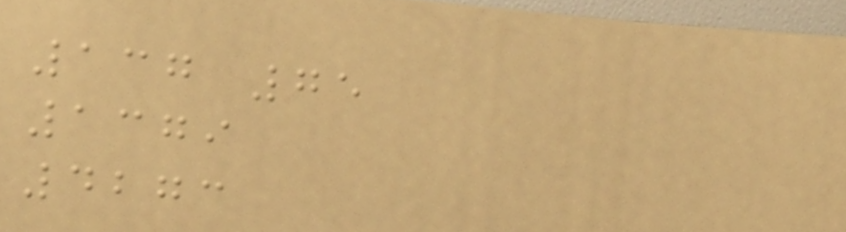137 75
1379
4273
